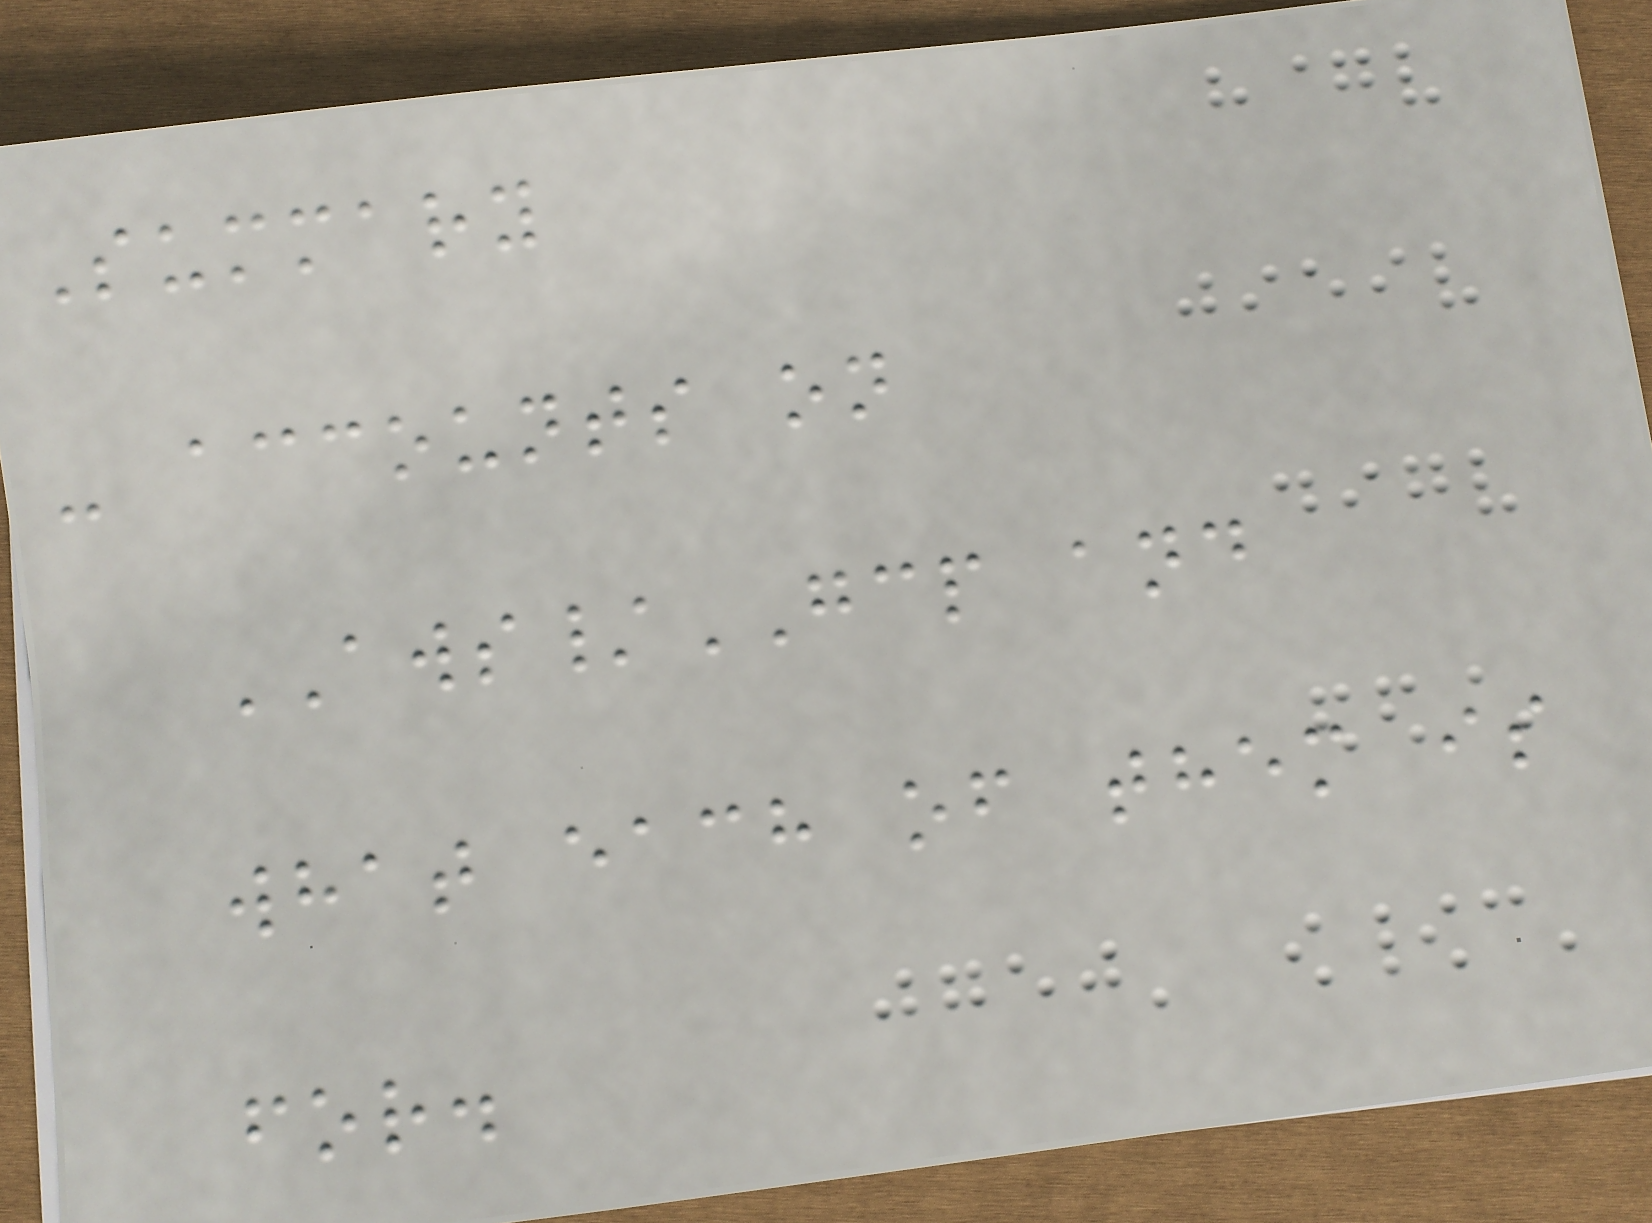Summary
- accounts on
AWS/GCP and
what each of them is
for.
